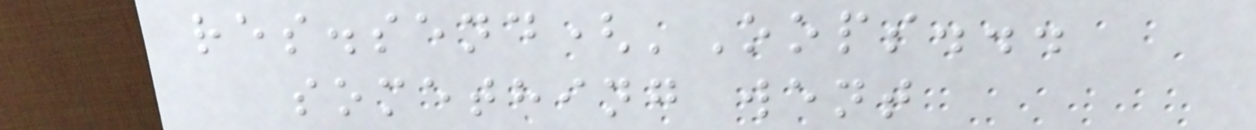res.send('Oops...
something went
